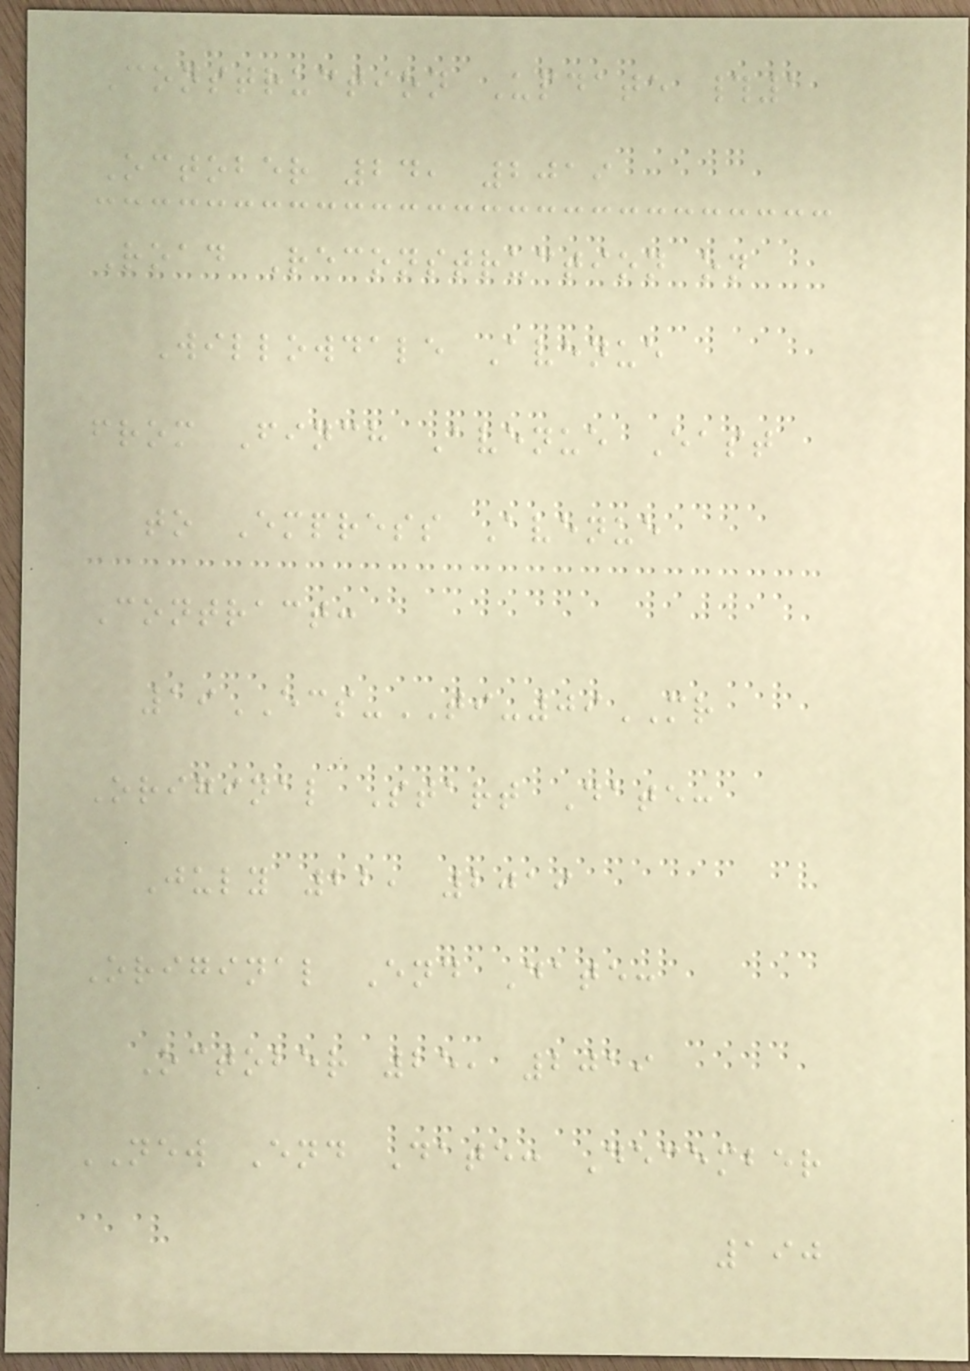Construction Update #1
October 24, 2019
Road Reconstruction on
Willowdale Avenue
from Finch Avenue East
to Empress Avenue
Contract:
19ECS-TI-09MR
Original Start Date:
July 22, 2019
Original End Date:
October 25, 2019
NEW End Date: December
190
